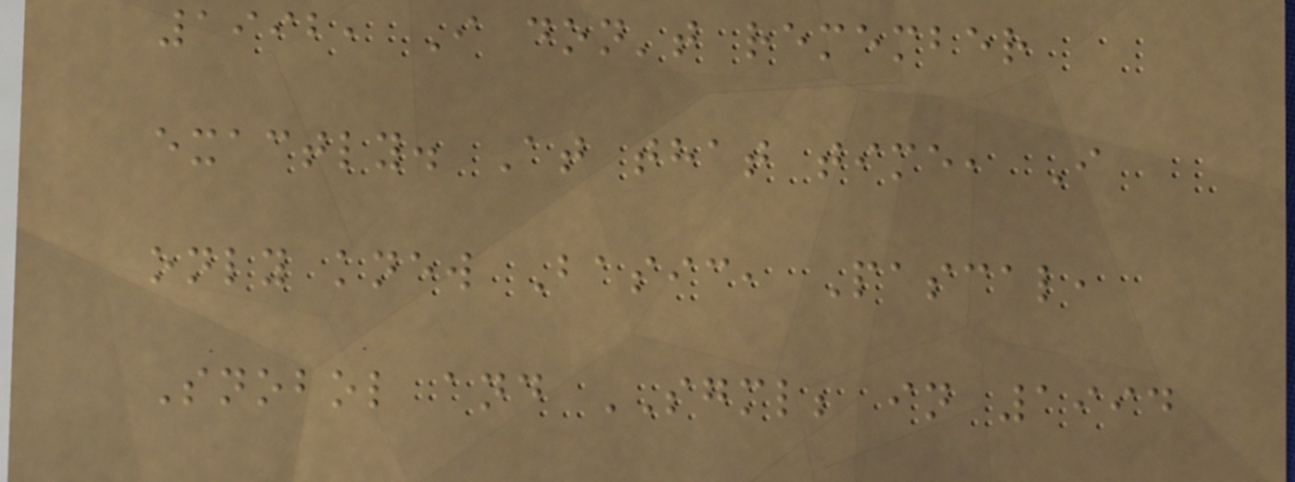1992, I don't remember
exactly. At that time, I
only knew Basic, Pascal,
Snobol and SGML; in 1994
